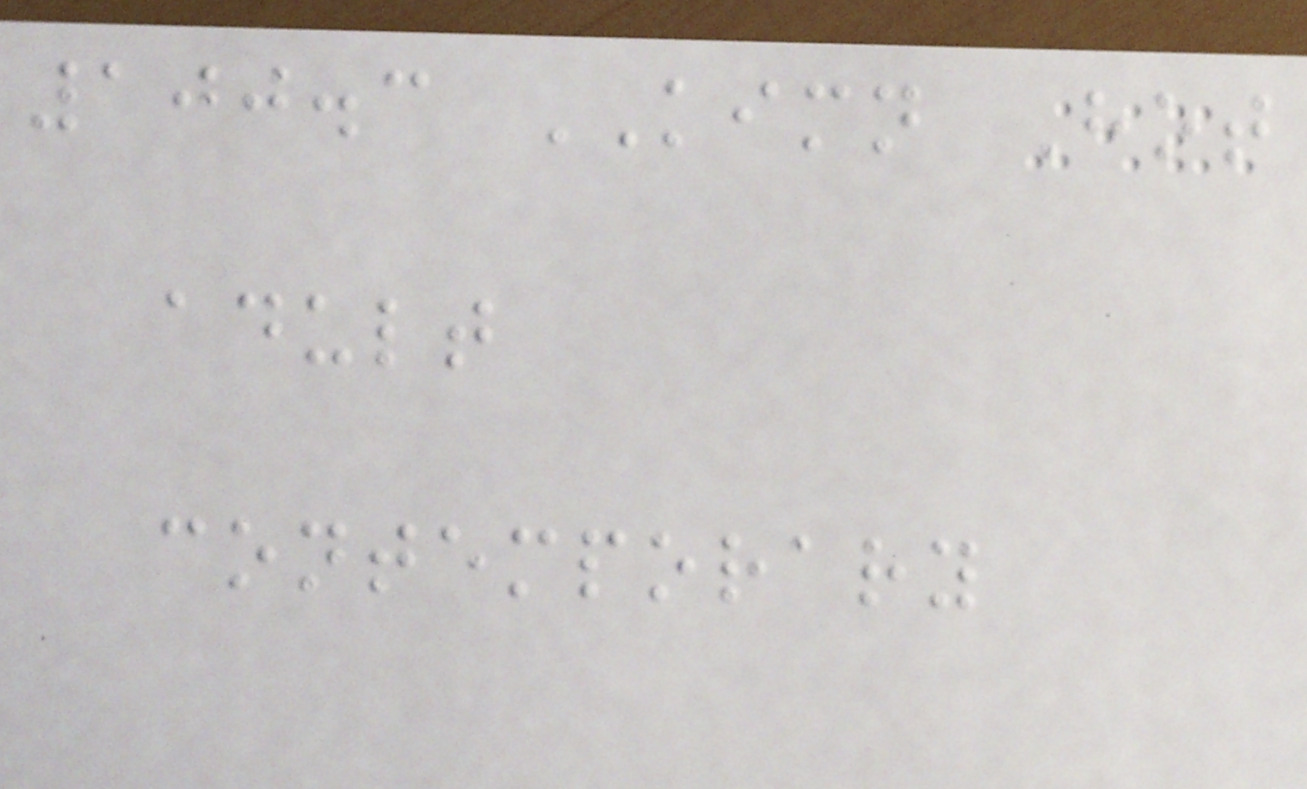100.3 KIMN Hot
adult
contemporary
